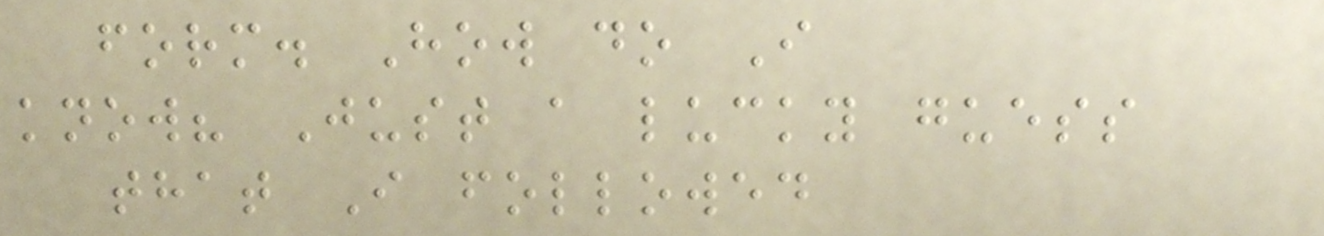form. How do I
know? Just a lucky guess
that I followed
